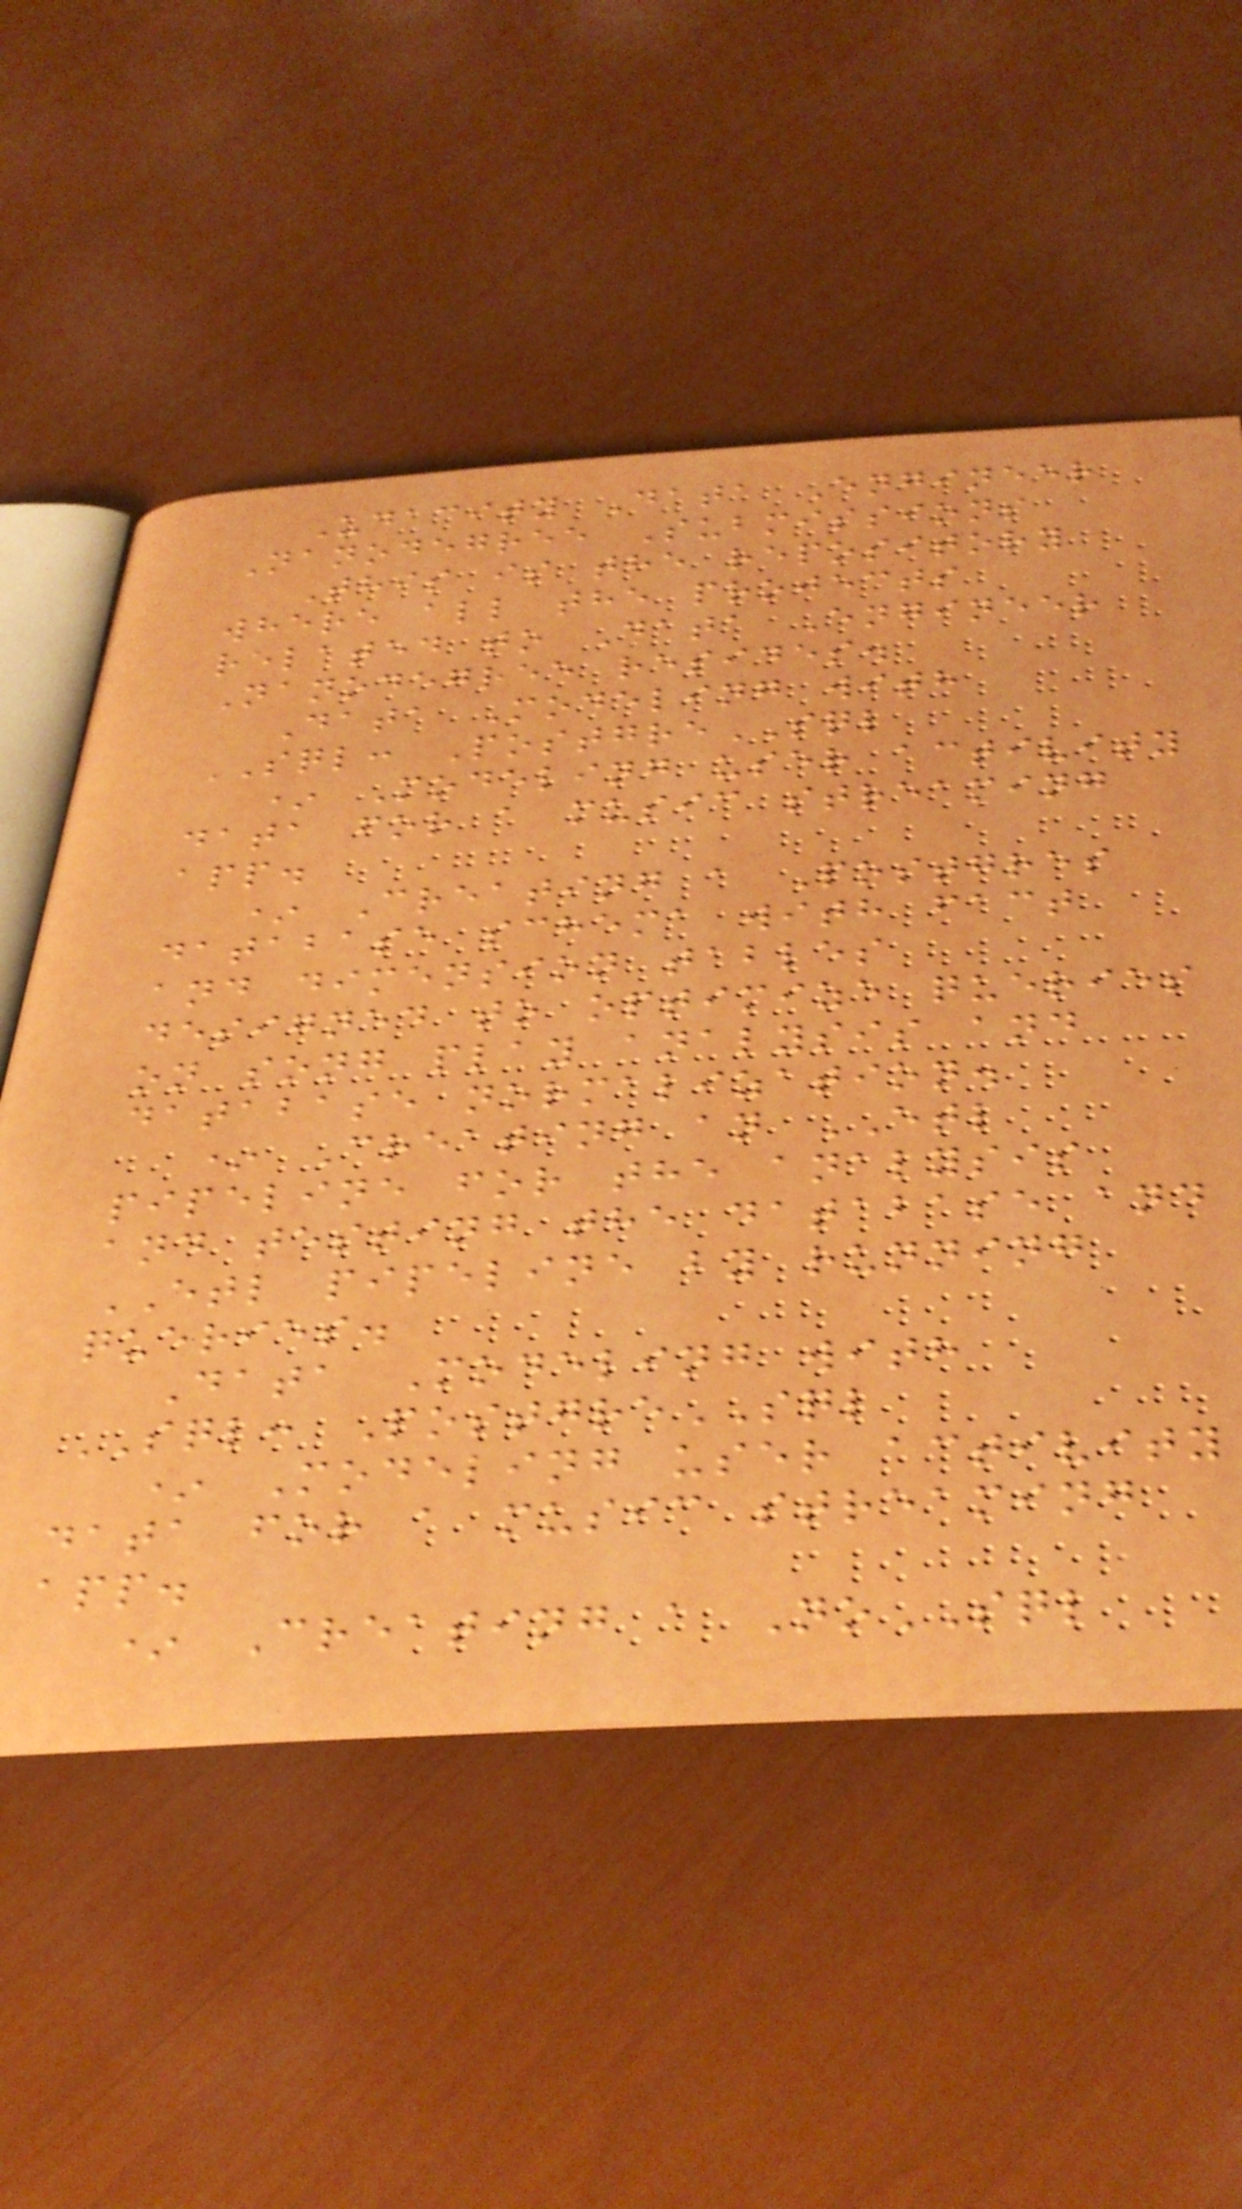Udacity Data Engineer
Nanodegree Submissions
This is the repository
where all the projects
related to Data Engineer
Nanodegree resides.
Data Modeling with
SQL: PostgreSQL
* Modeling user activity
data for a music streaming
app.
* Creating a Postgres
database schema with fact
and dimension tables
designed to optimize queries
on song play analysis and
database normalization.
* Creating an ETL
pipeline for the analysis
and testing the database and
ETL pipeline by running
queries.
Data Modeling with
SQL: PostgreSQL
* Modeling user activity
data for a music streaming
app.
* Creating a NoSQL
